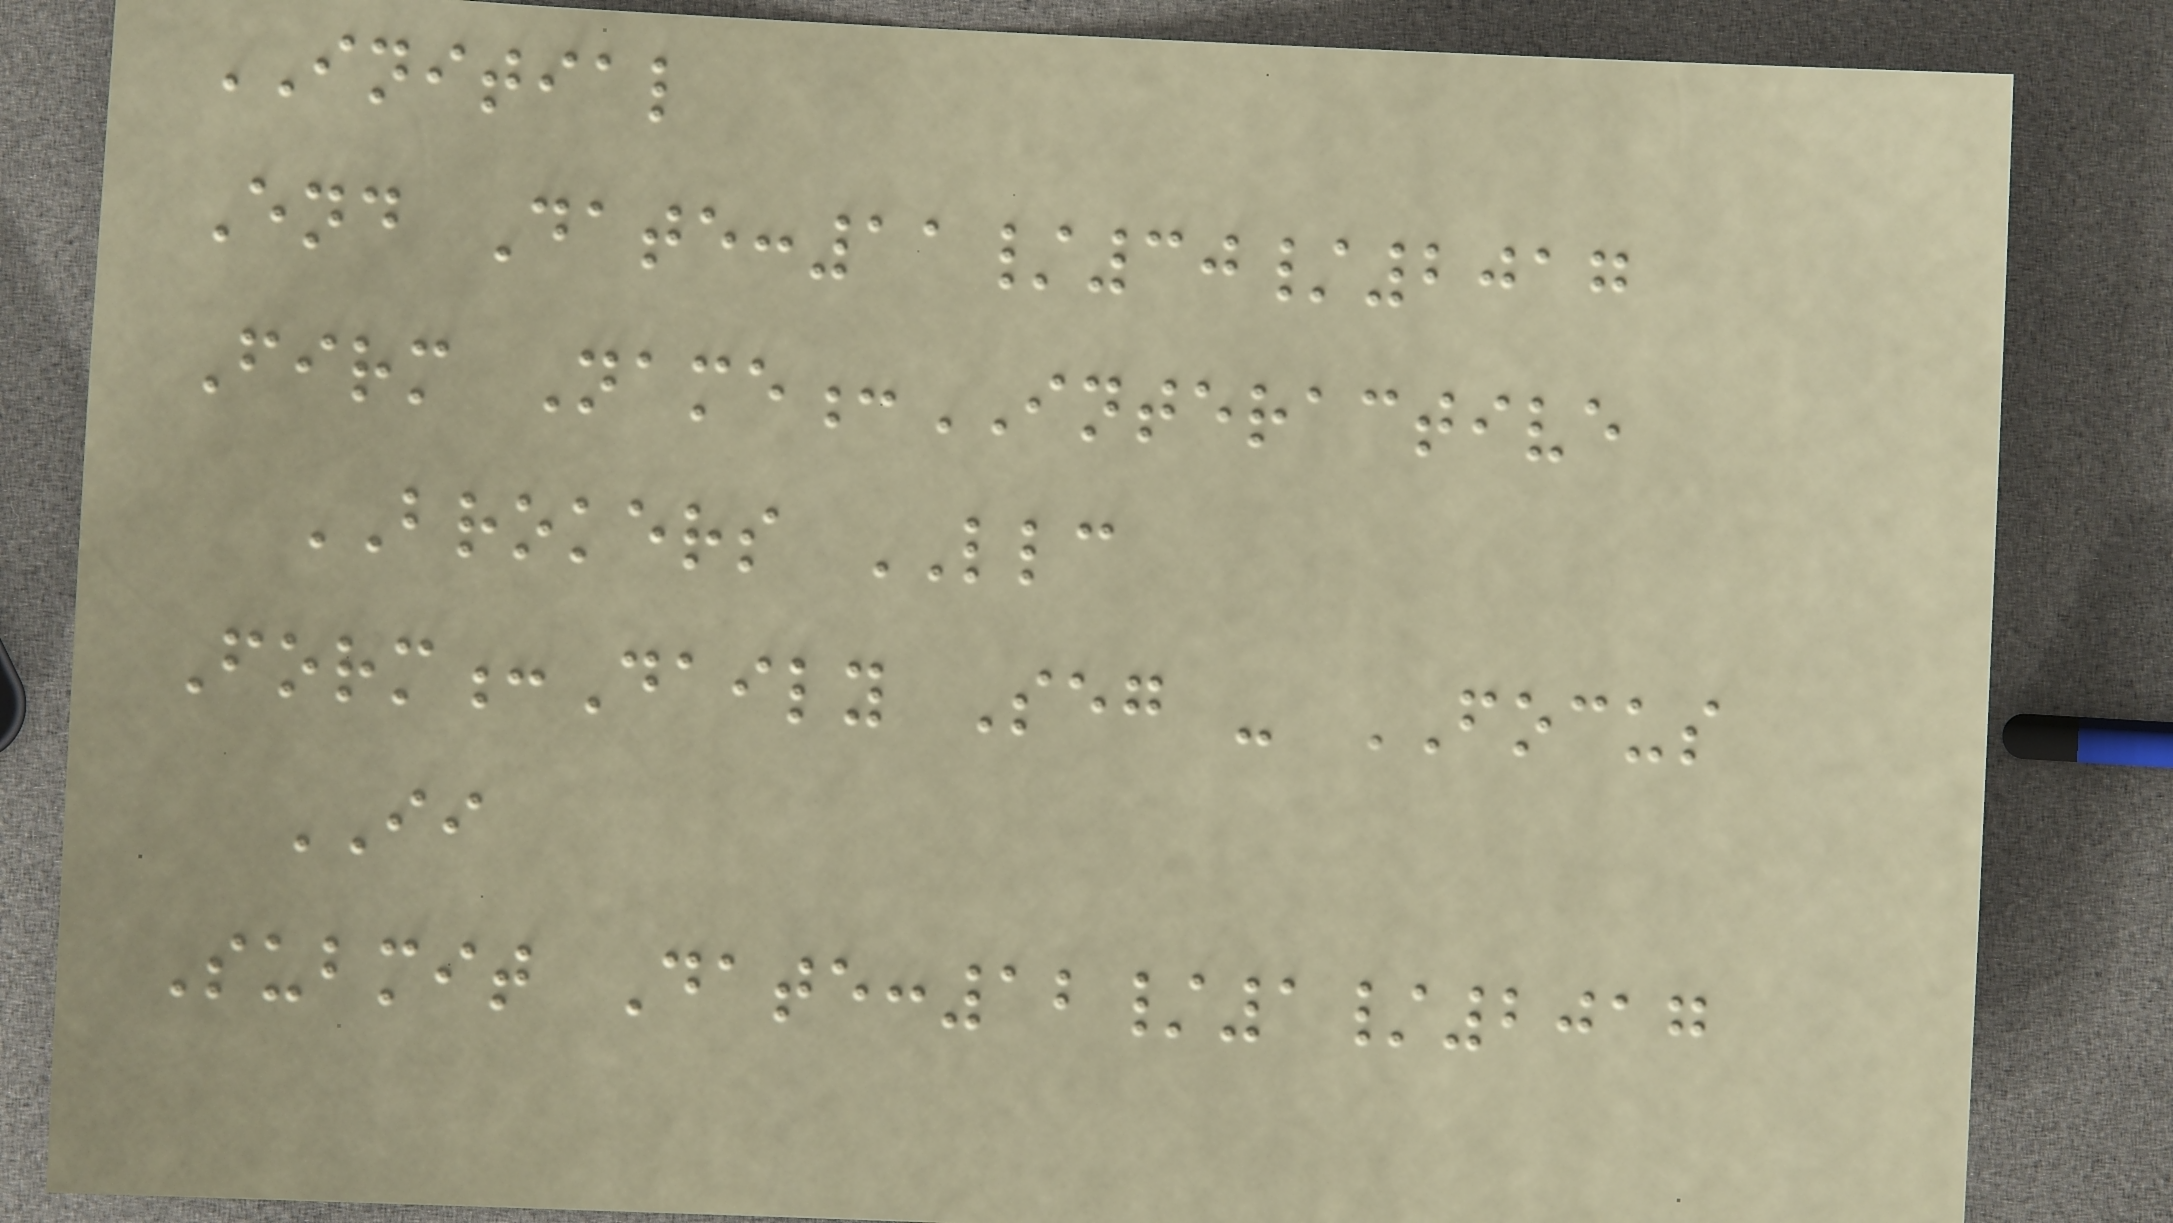INITIAL
End Date:11/30/2017
Firm Name:INTERACTIVE
BROKERS LLC
Form:Daily Seg - FOCUS
II
Submit Date:12/1/2017
